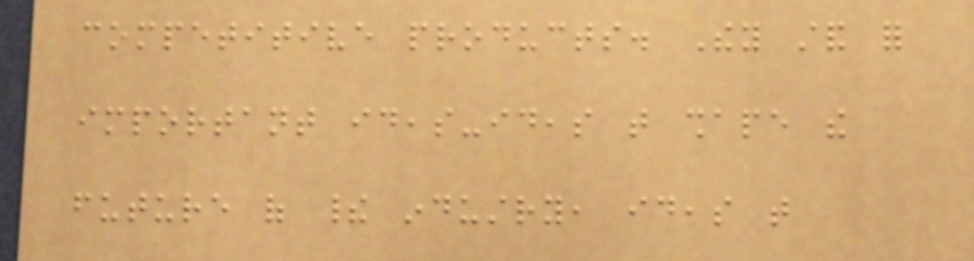competitive products. They stand for
important ideas-ideas that shape the
future of their industry, ideas that
